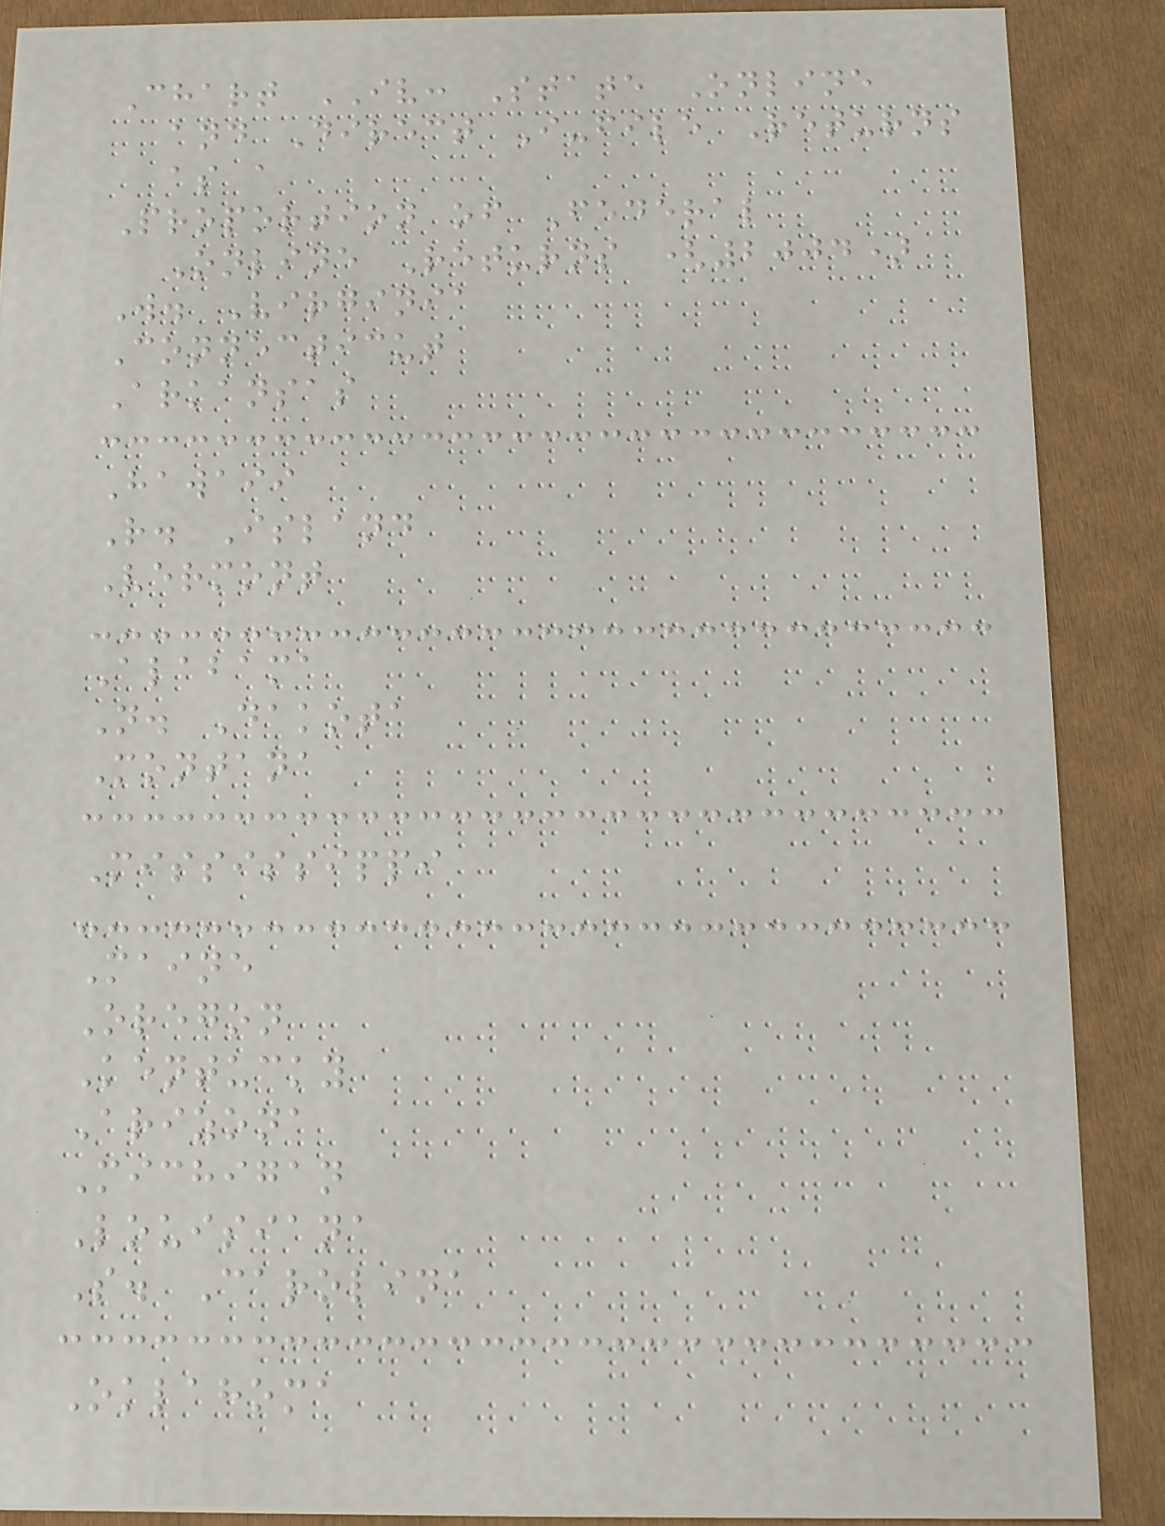Chart IV: State Online
and Direct I-file Returns
as a
Proportion of Federal
Online Returns (2004)
W. Virginia
Connecticut
Arkansas
Hawaii
R. Island
Vermont
Alabama
N. Dakota
Montana
Mississippi
Maine
Oregon
Kentucky
Arizona
Michigan
Louisiana
S. Carolina
Oklahoma
